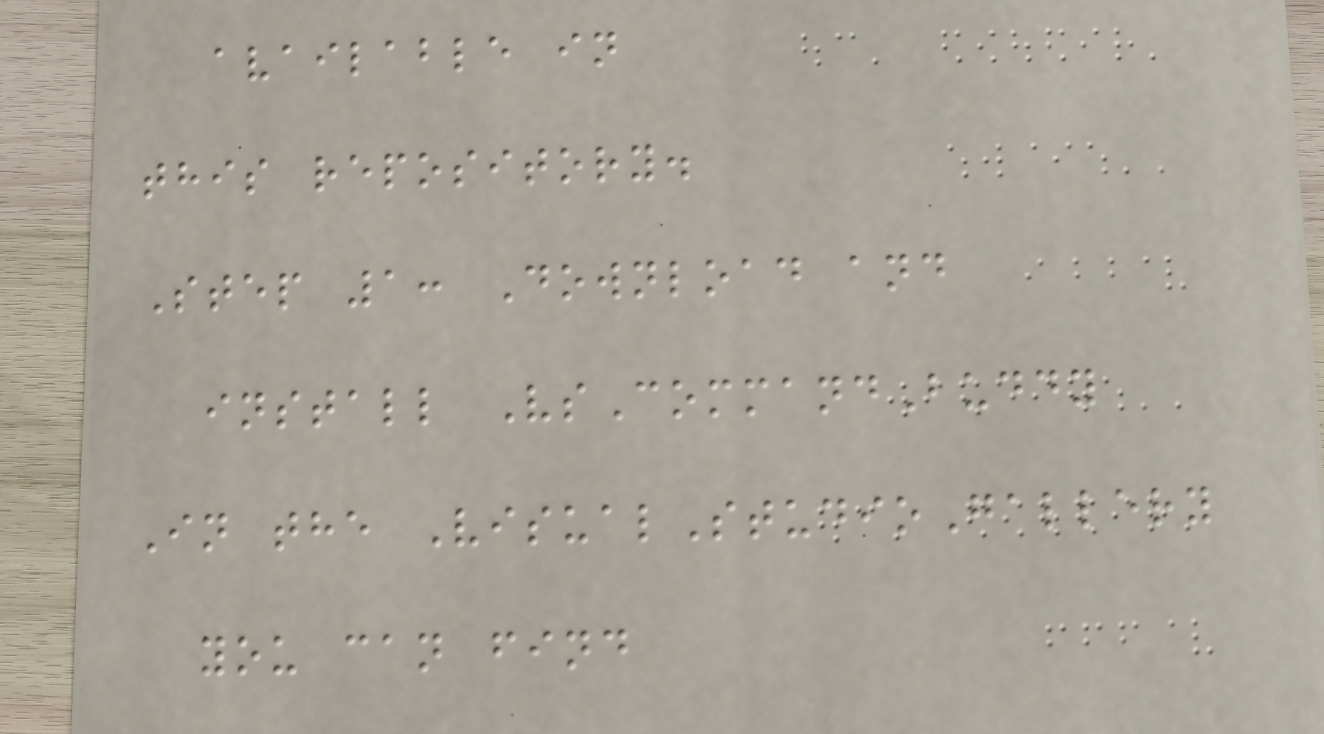available in
this repository.
Step 1: Download and
install VsCommandBuddy
In the VisualStudioGallery
you can find
